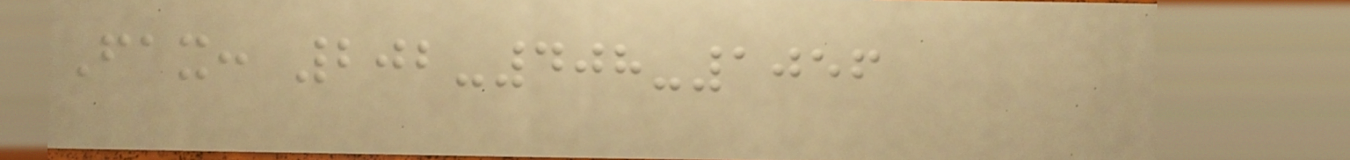Fax: 202-408-1056
